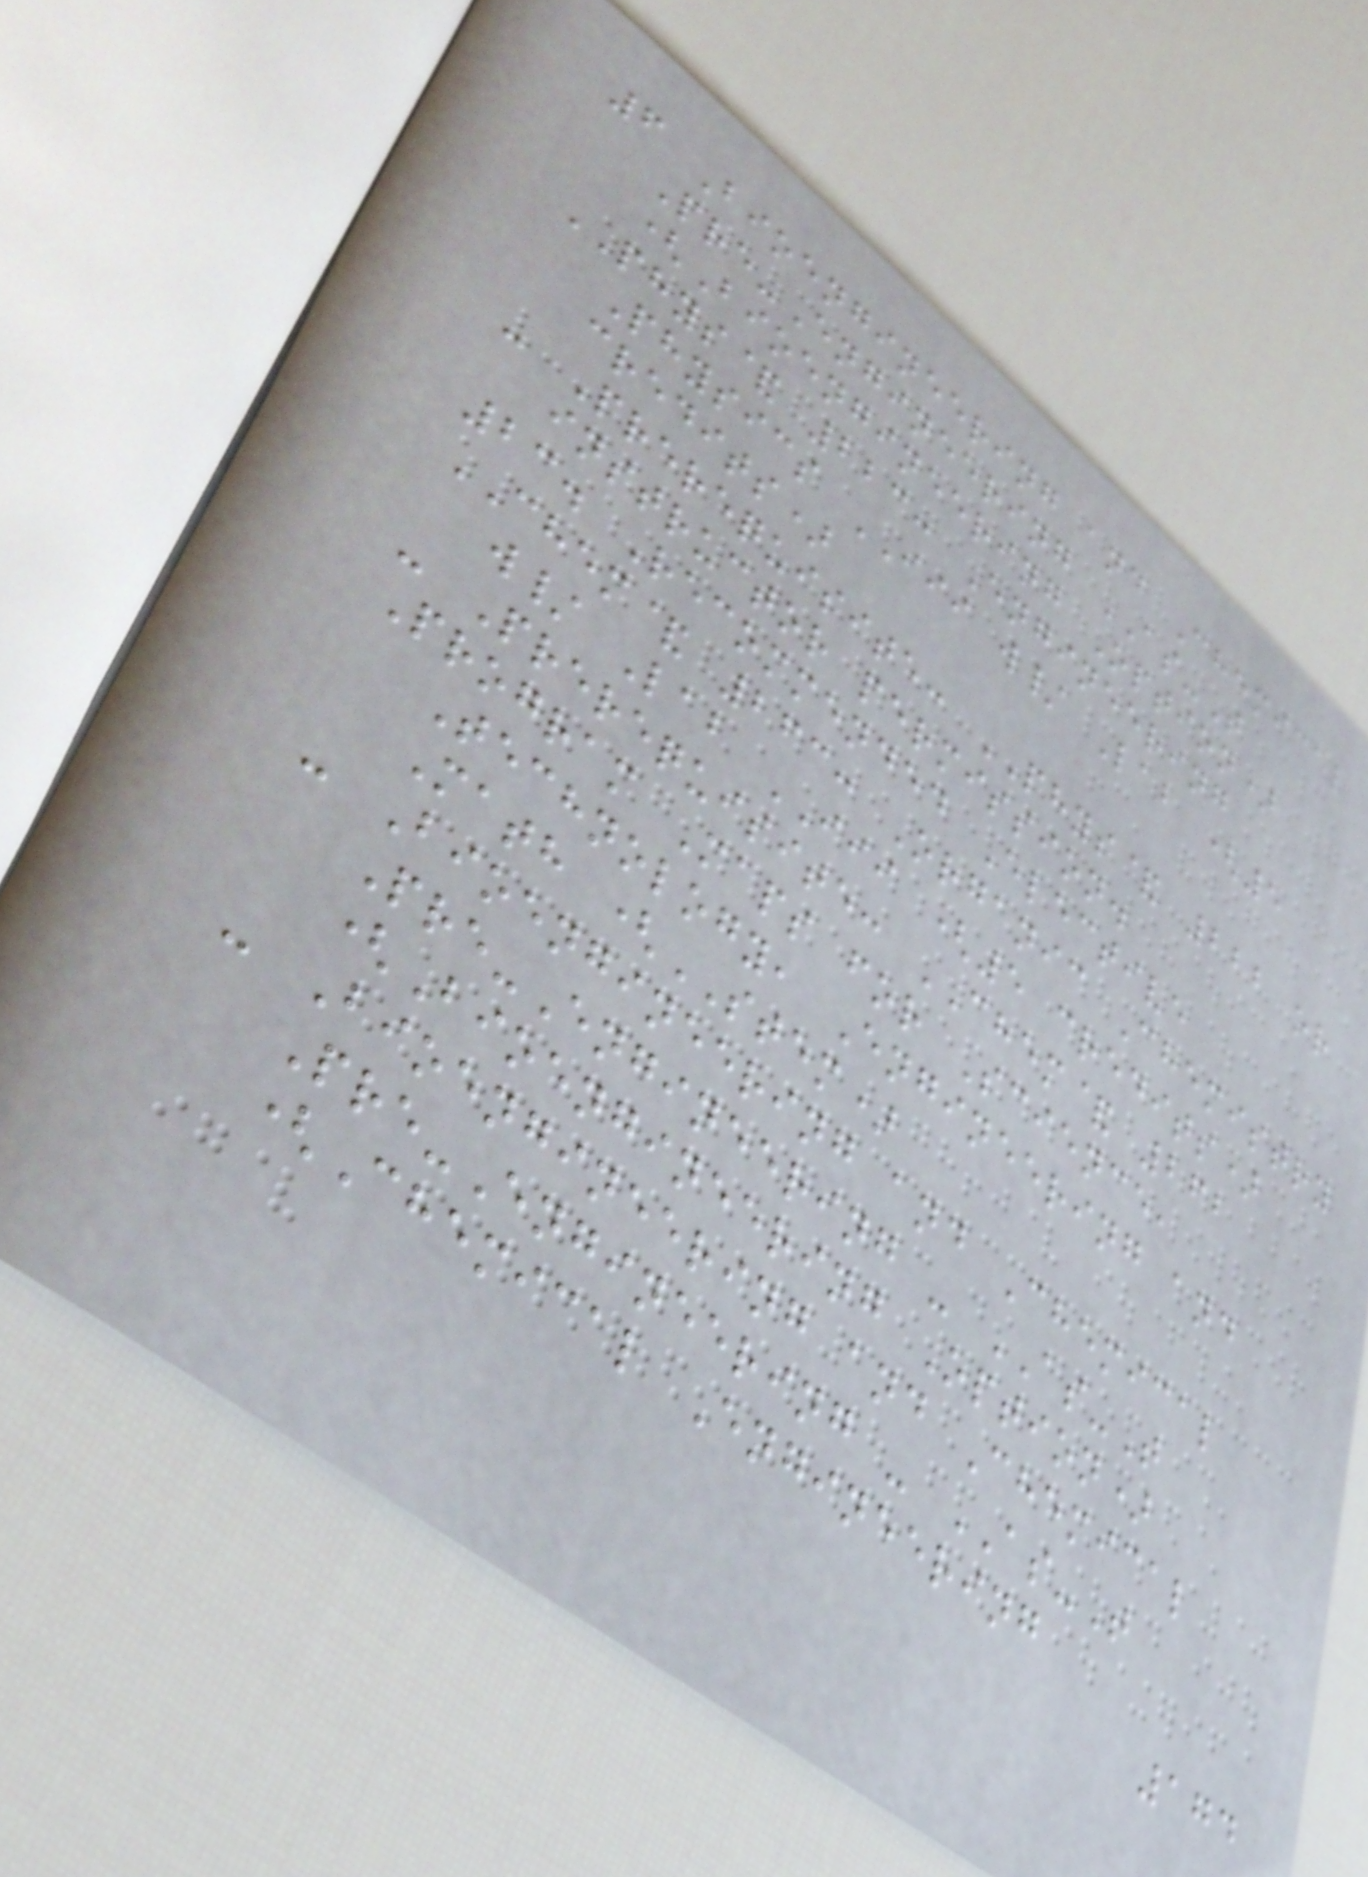6 Bioengineering and Chemical
Pre-Engineering AS-T
(Bioengineering Option)
PHYS& 223: Engineering
Physics III w/ Lab (5
credits)
- Prerequisite: PHYS& 222 or
instructor permission.
23. Recommended Elective
CHEM& 263: Organic Chemistry
w/ Lab III (5 credits)
- Prerequisite: CHEM& 262
Program Maps for Science,
Technology, Engineering and
Math (STEM)
- Bioengineering and Chemical
Pre-Engineering - AS-T
(Bioengineering Option)
- Bioengineering and Chemical
Pre-Engineering - AS-T
(Chemical Engineering
174
